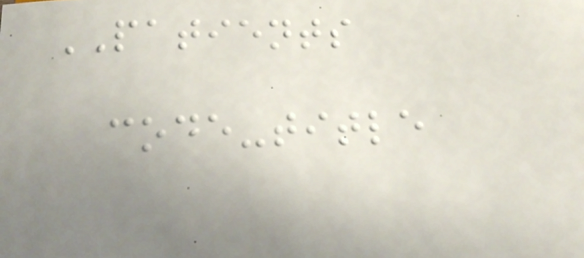PATIENTS
code-title
